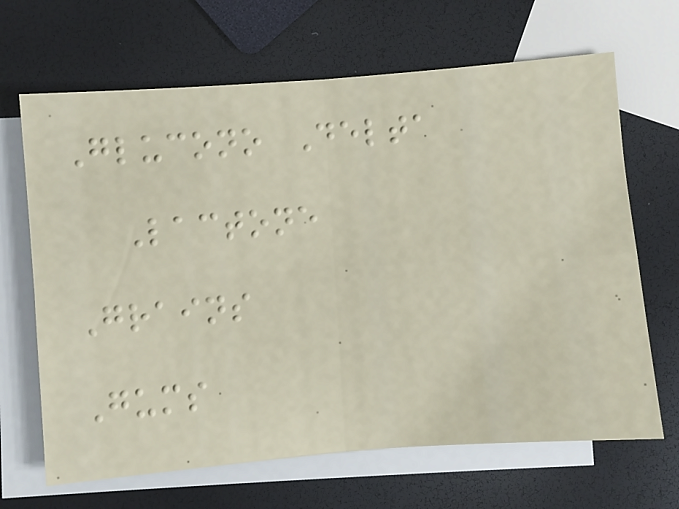Glucono Delta
Lactone
Grains
Gums
